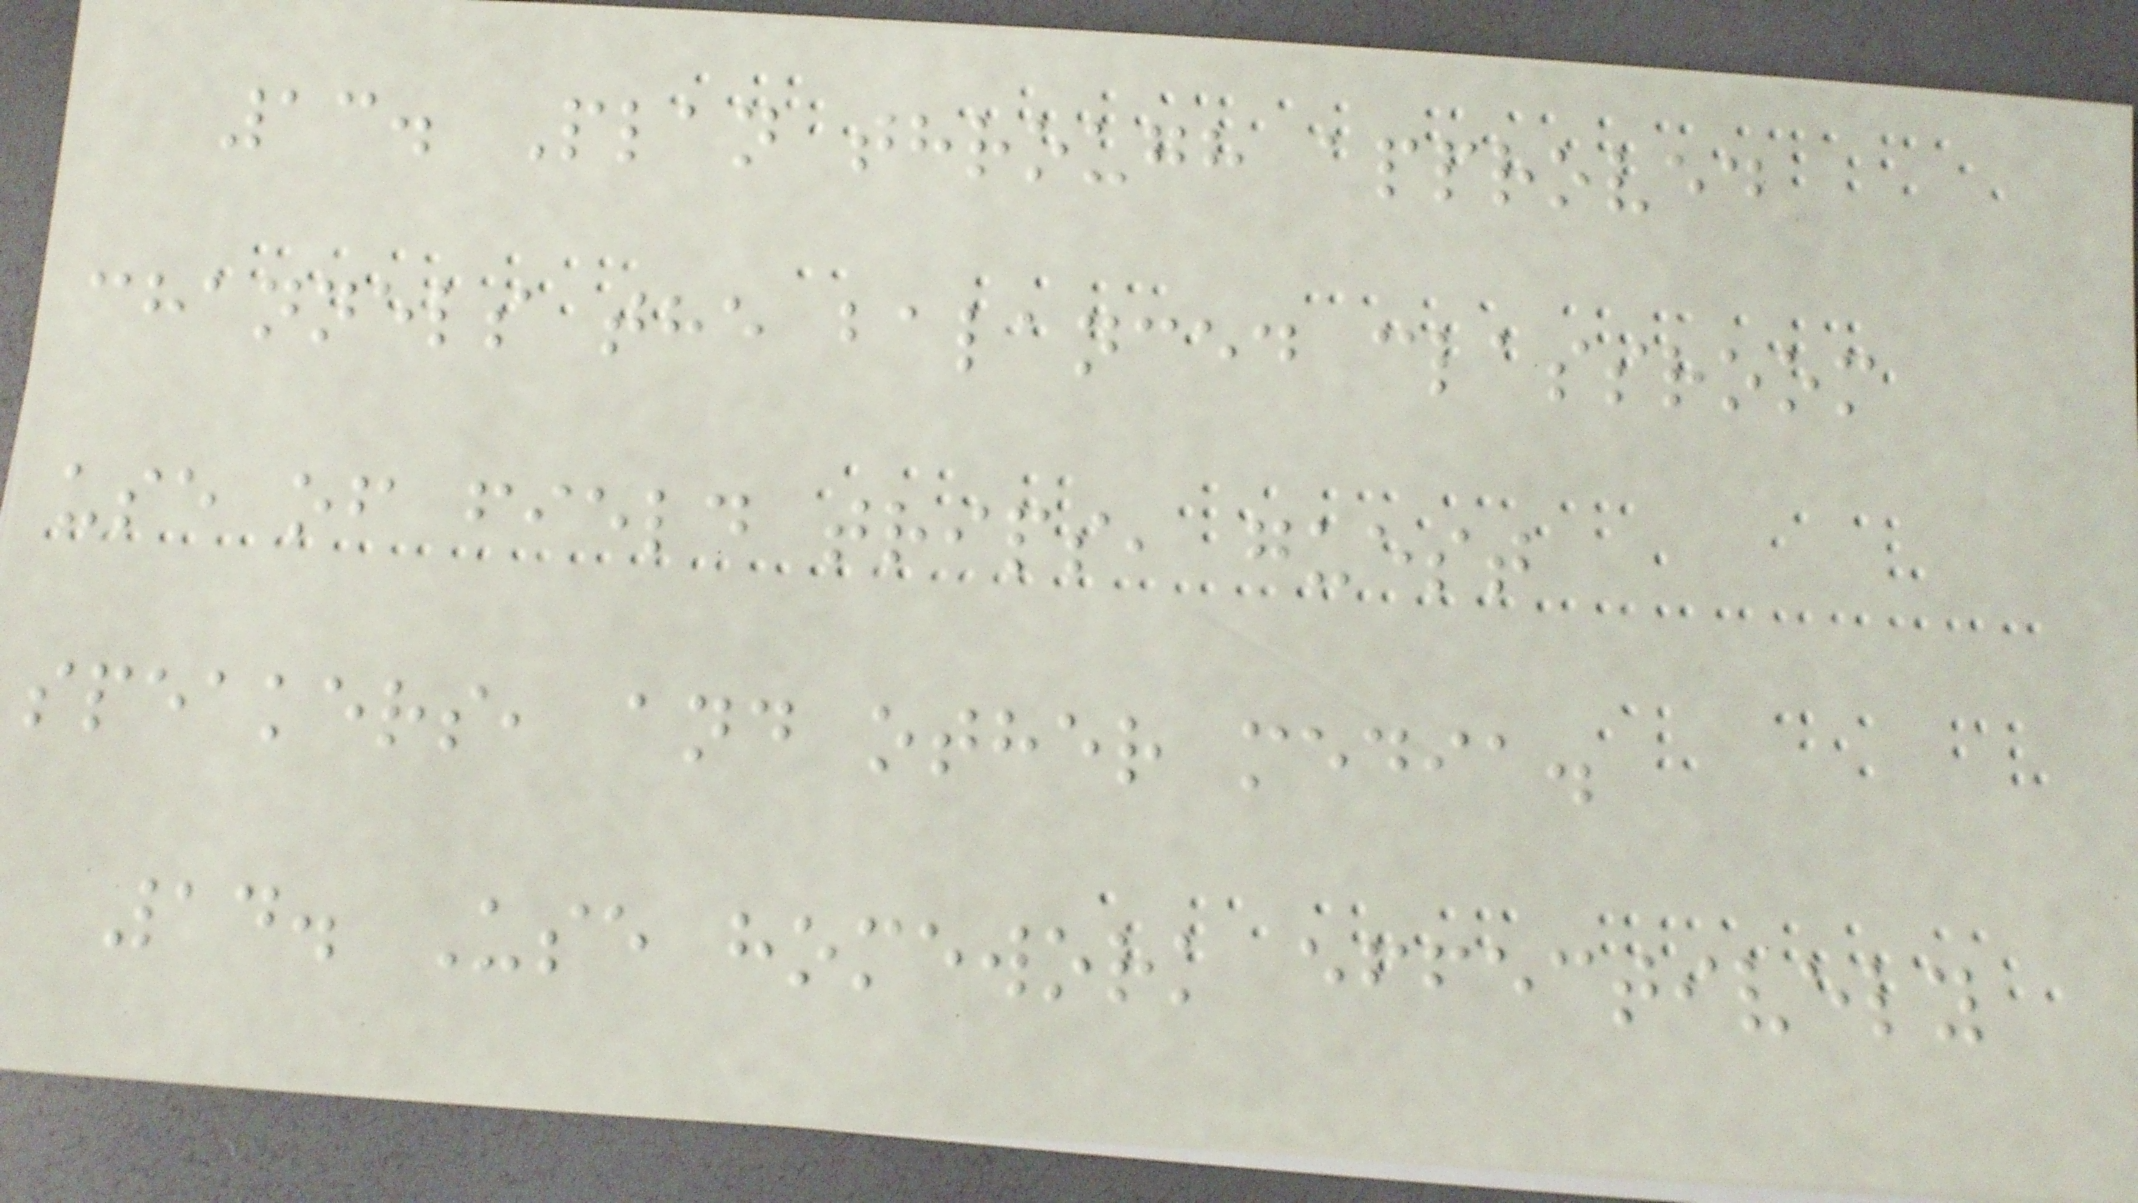13. Plan through approved
channels the balanced classroom
use of field trips, guest
speakers, and other media.
14. Use homework effectively
